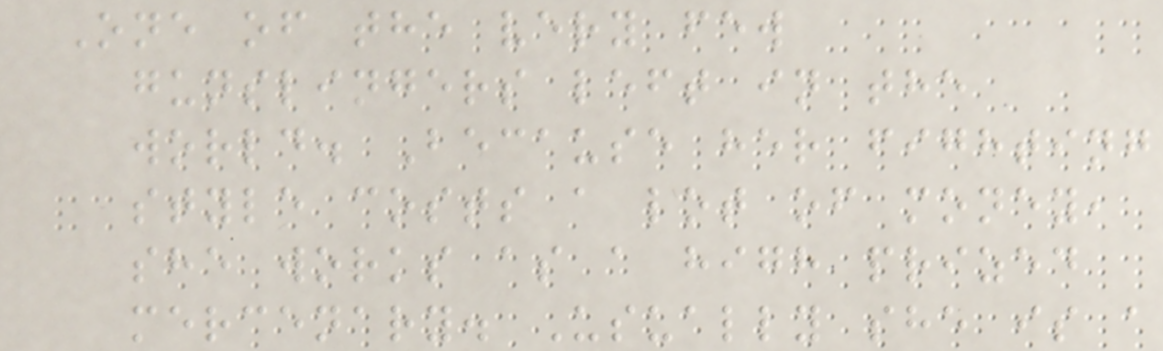One of the very few
gunslingers left in the
world. Because her fighting
style costs a lot of money,
she works as a high prized
mercenary. Usually she is a
